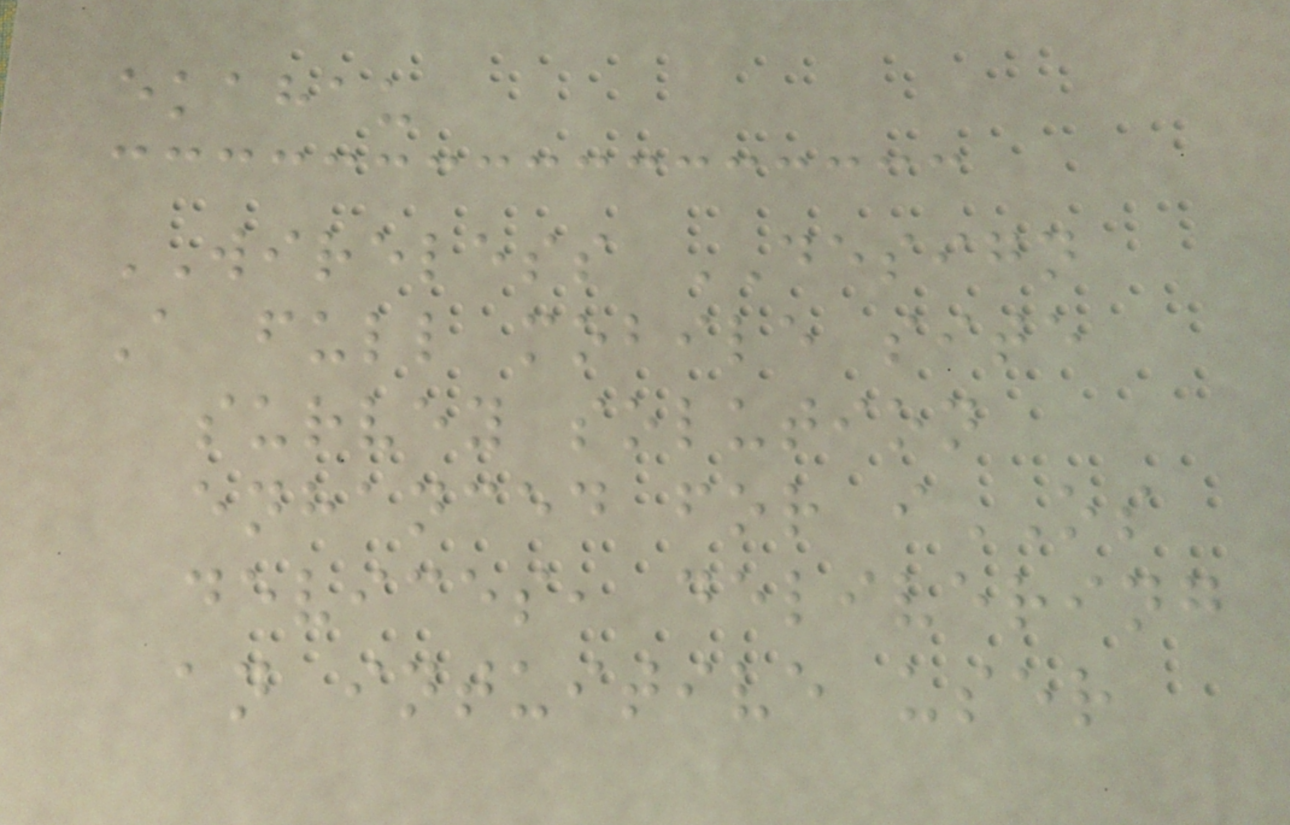ekahau
WIRELESS DESIGN
A full mobile site
survey solution
enhanced for iOS
devices, delivering
an intuitive user
